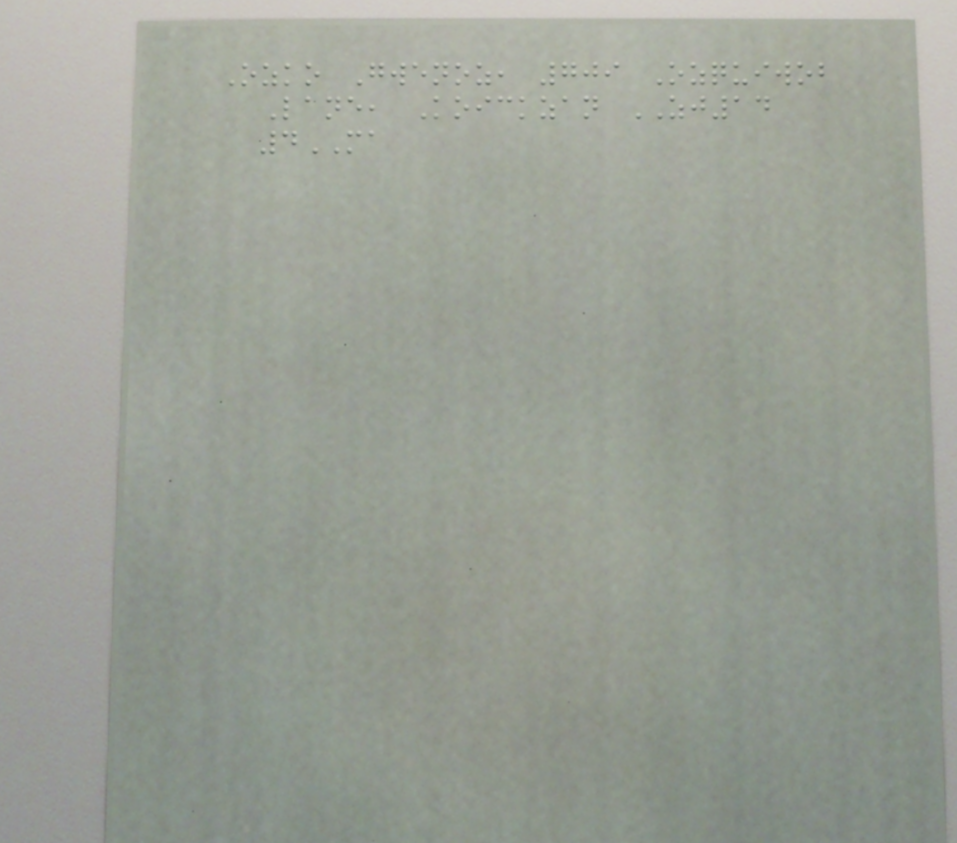Ozko Gwenoz, 709 Ozquiwob
Lane, Koickzan ZJ14
4MA
